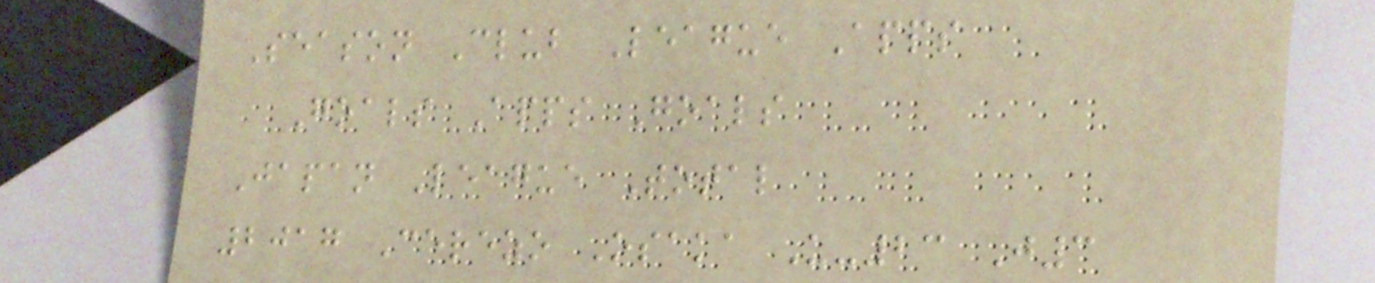Season Club League Apps
Goals Apps Goals
Japan League Total
2017 Cerezo Osaka U-23 J3
